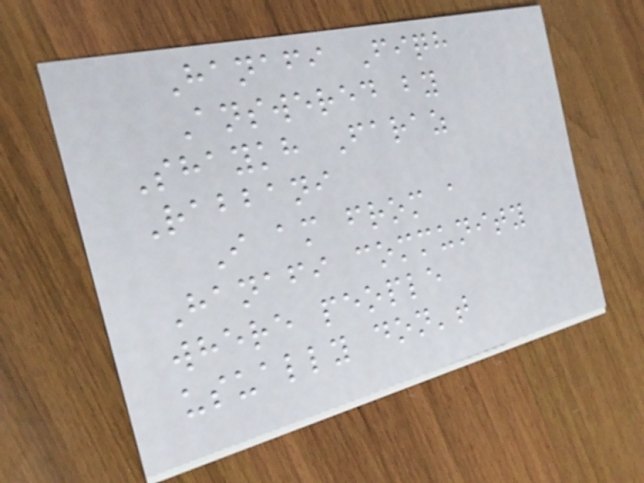Hanafi Fiqh
Answered by
Shaykh Faraz
Rabbani
I am from a
Hanafi community
where people
usually don't
